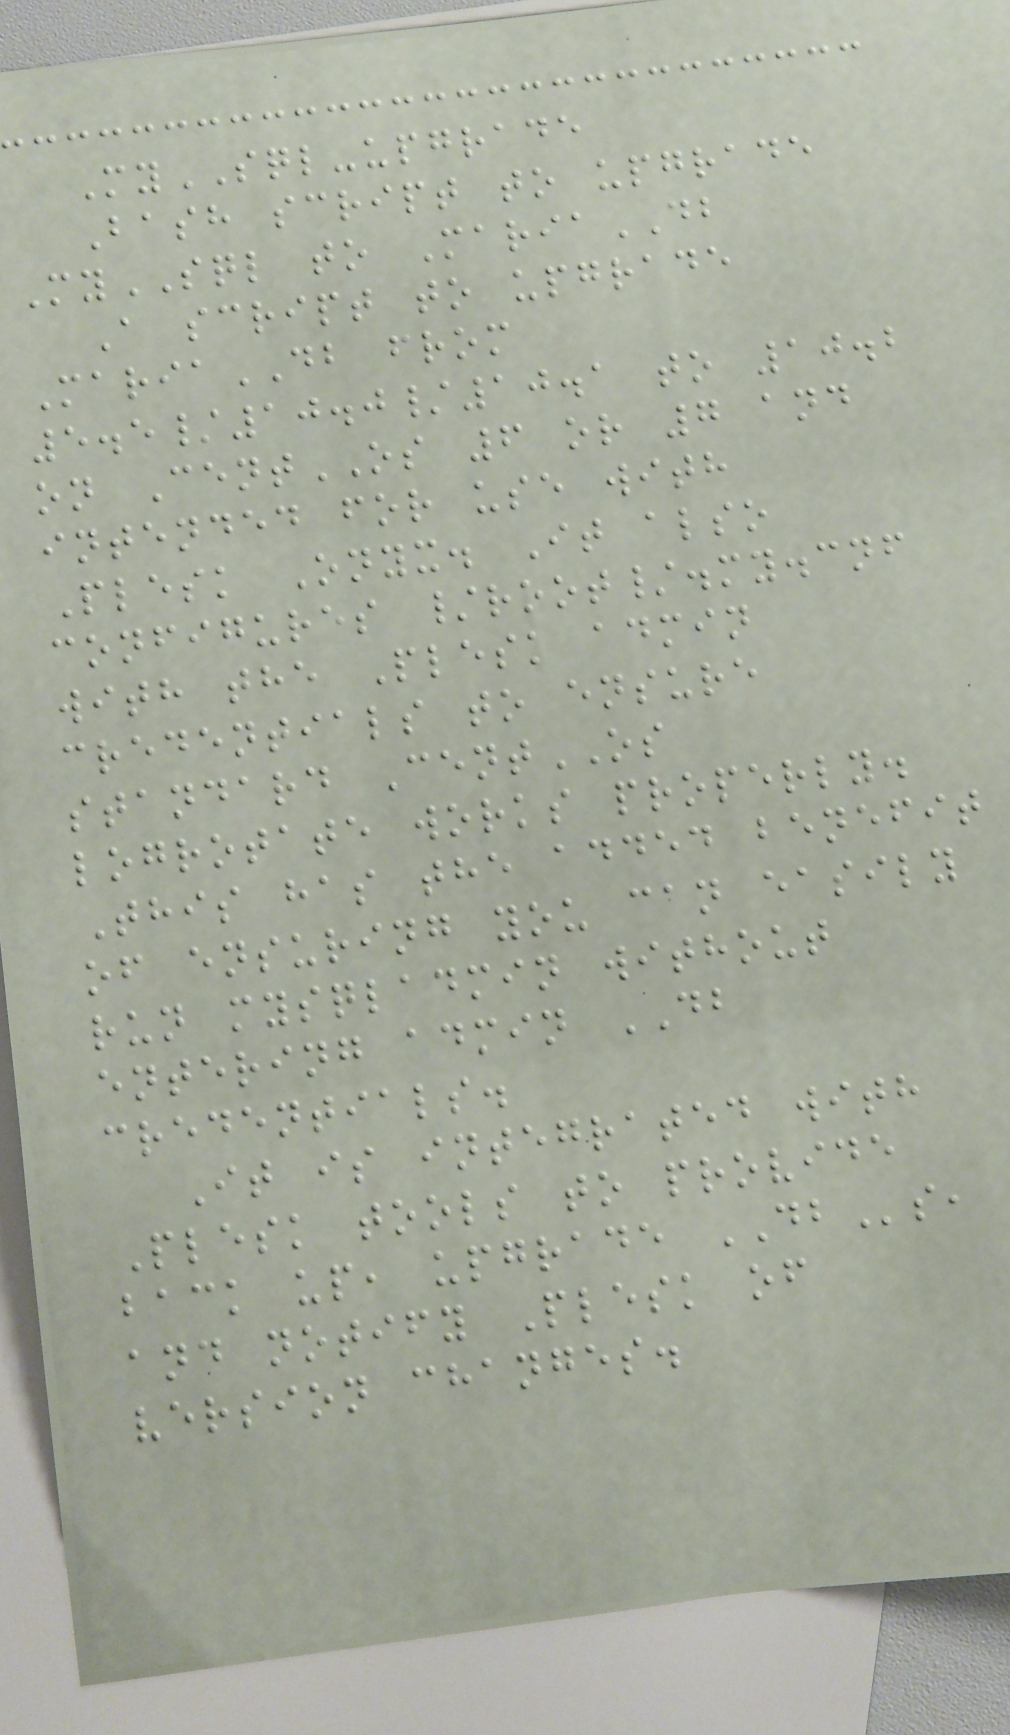MySQL-upgrade
Bash script to upgrade
MySQL to MariaDB
A script to upgrade
MariaDB from
5.5/10.0/10.1 to 10.2
on CentOS 6 or 7 and
intended for use with
Plesk Onyx. It also
configures /root/.my.cnf
with the Plesk admin
credentials to ensure
standard CentOS
logrotate works properly.
This has the added benefit
of ensuring you can easily
run mysqladmin without
entering admin DB
credentials.
It is integrated with
Plesk tools to provide
back up, upgrade DBs,
and notify Plesk of
version changes.
